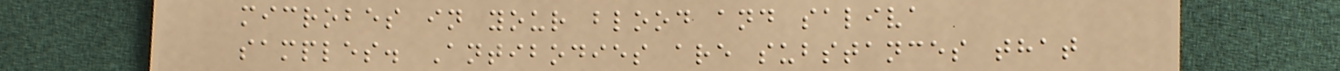microbes in your blood and saliva
samples. Antibodies are substances that
